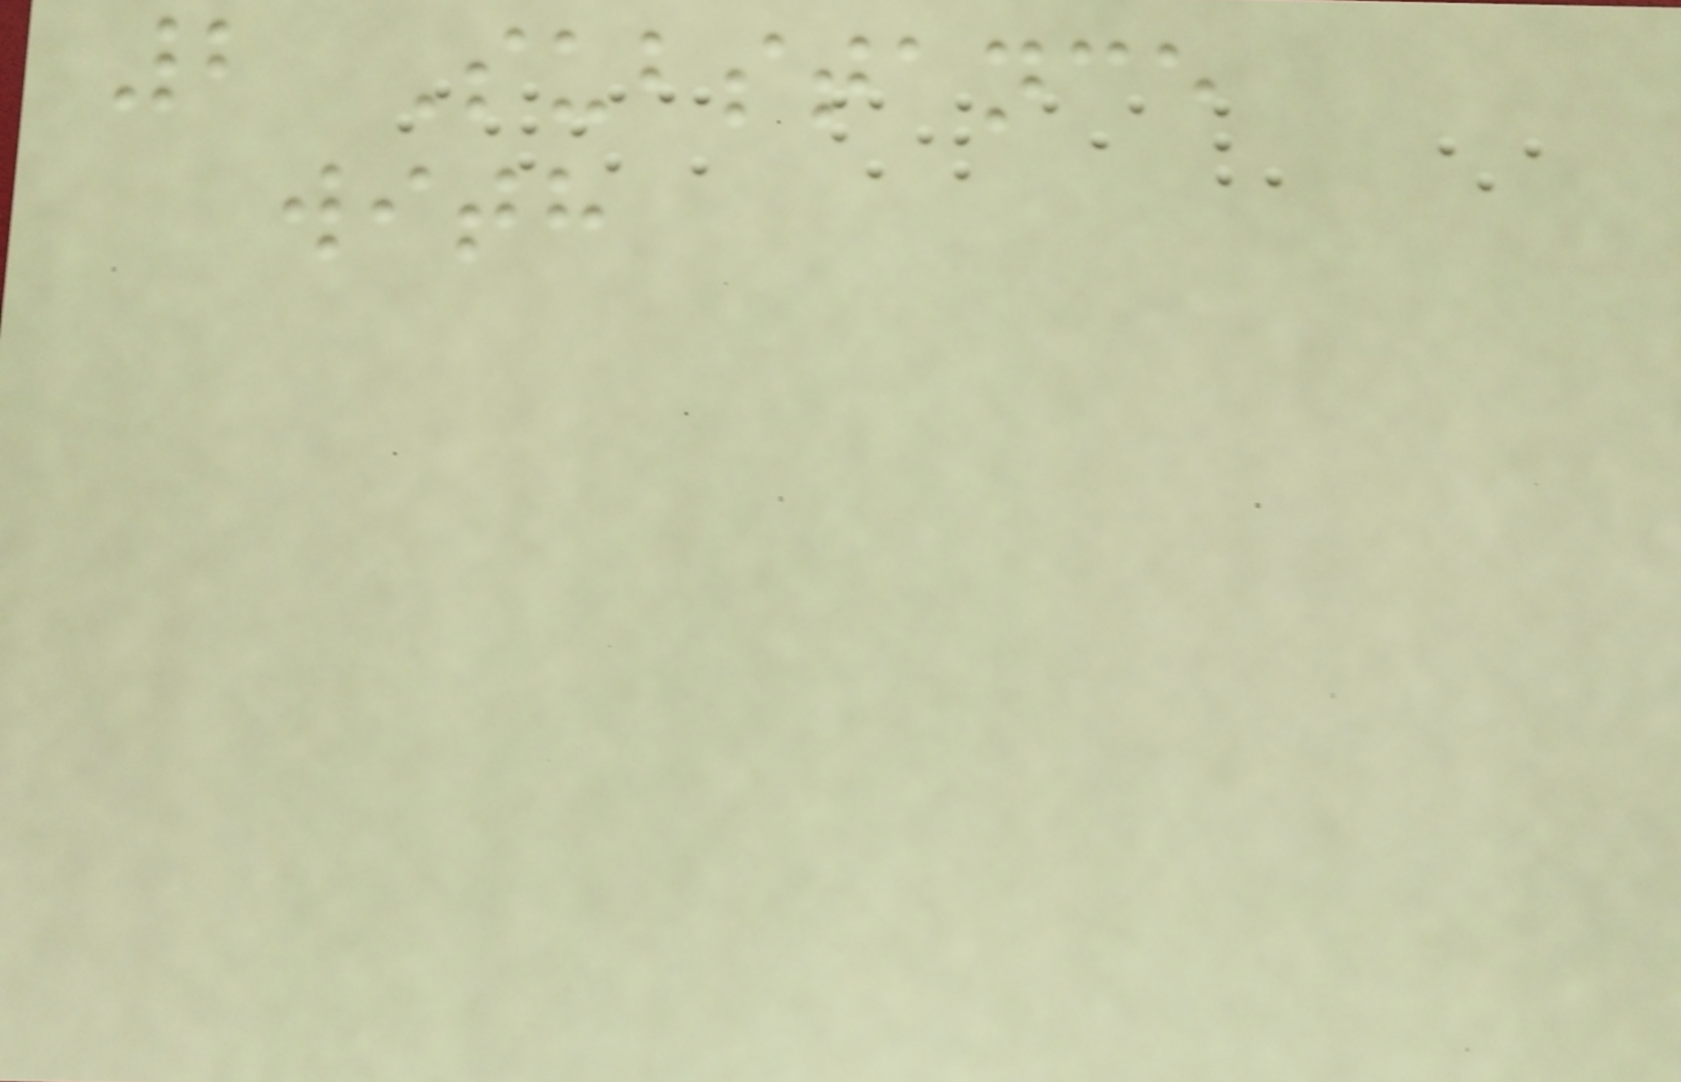2 Substance
with
